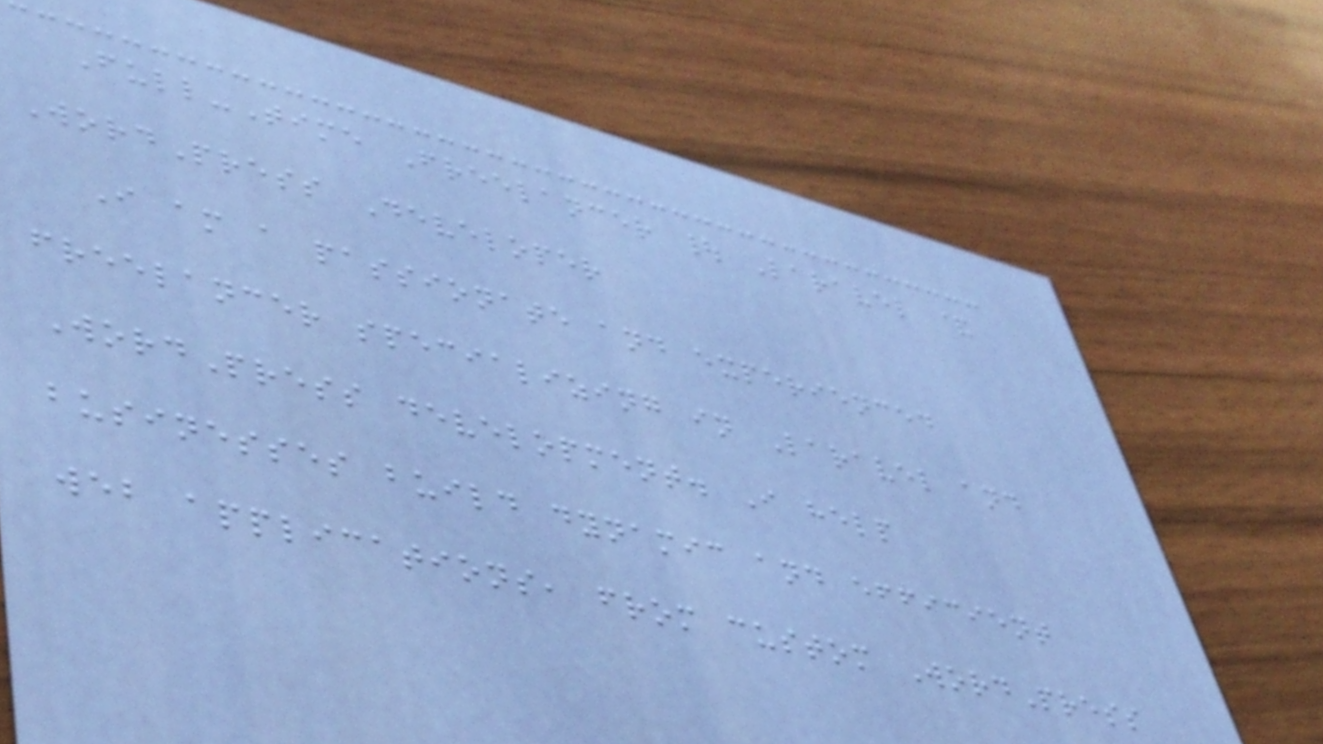Full-Time Freelancer | Laravel &
WordPress Developer
I am a passionate and experienced
freelancer specializing in Laravel and
WordPress development. I help
businesses build dynamic and efficient
web applications, from custom WordPress
